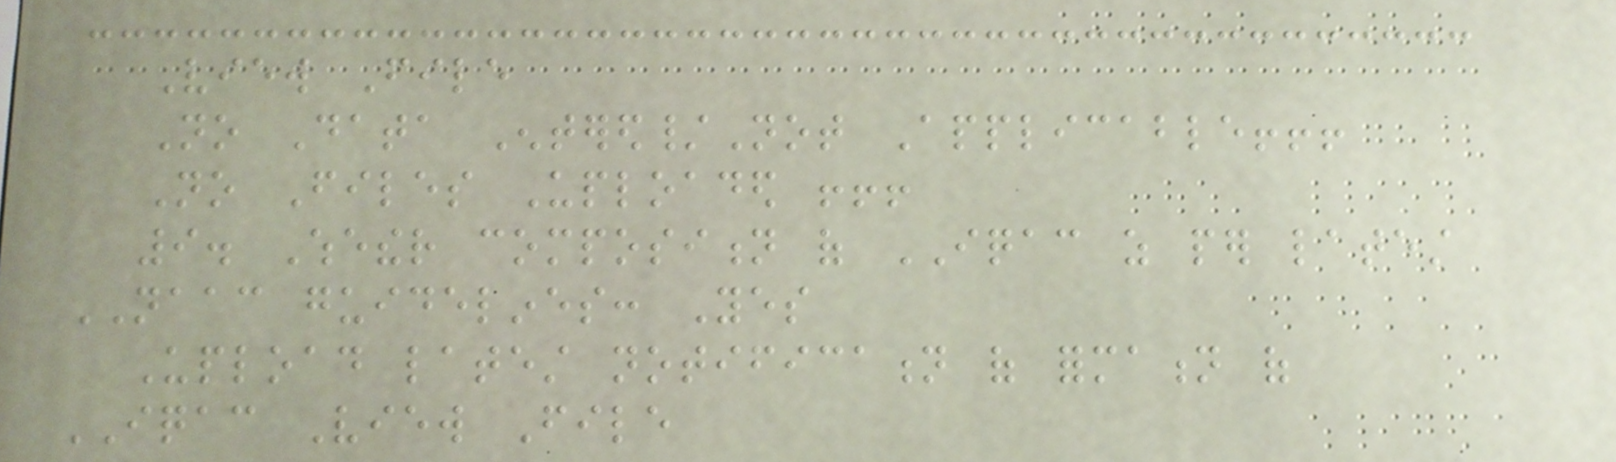View File
No Data Entered/Not Applicable!!!
No Files Uploaded !!!
9. Whether composition of IQAC as per latest
NAAC guidelines: Yes
Upload latest notification of formation of
IQAC View File
